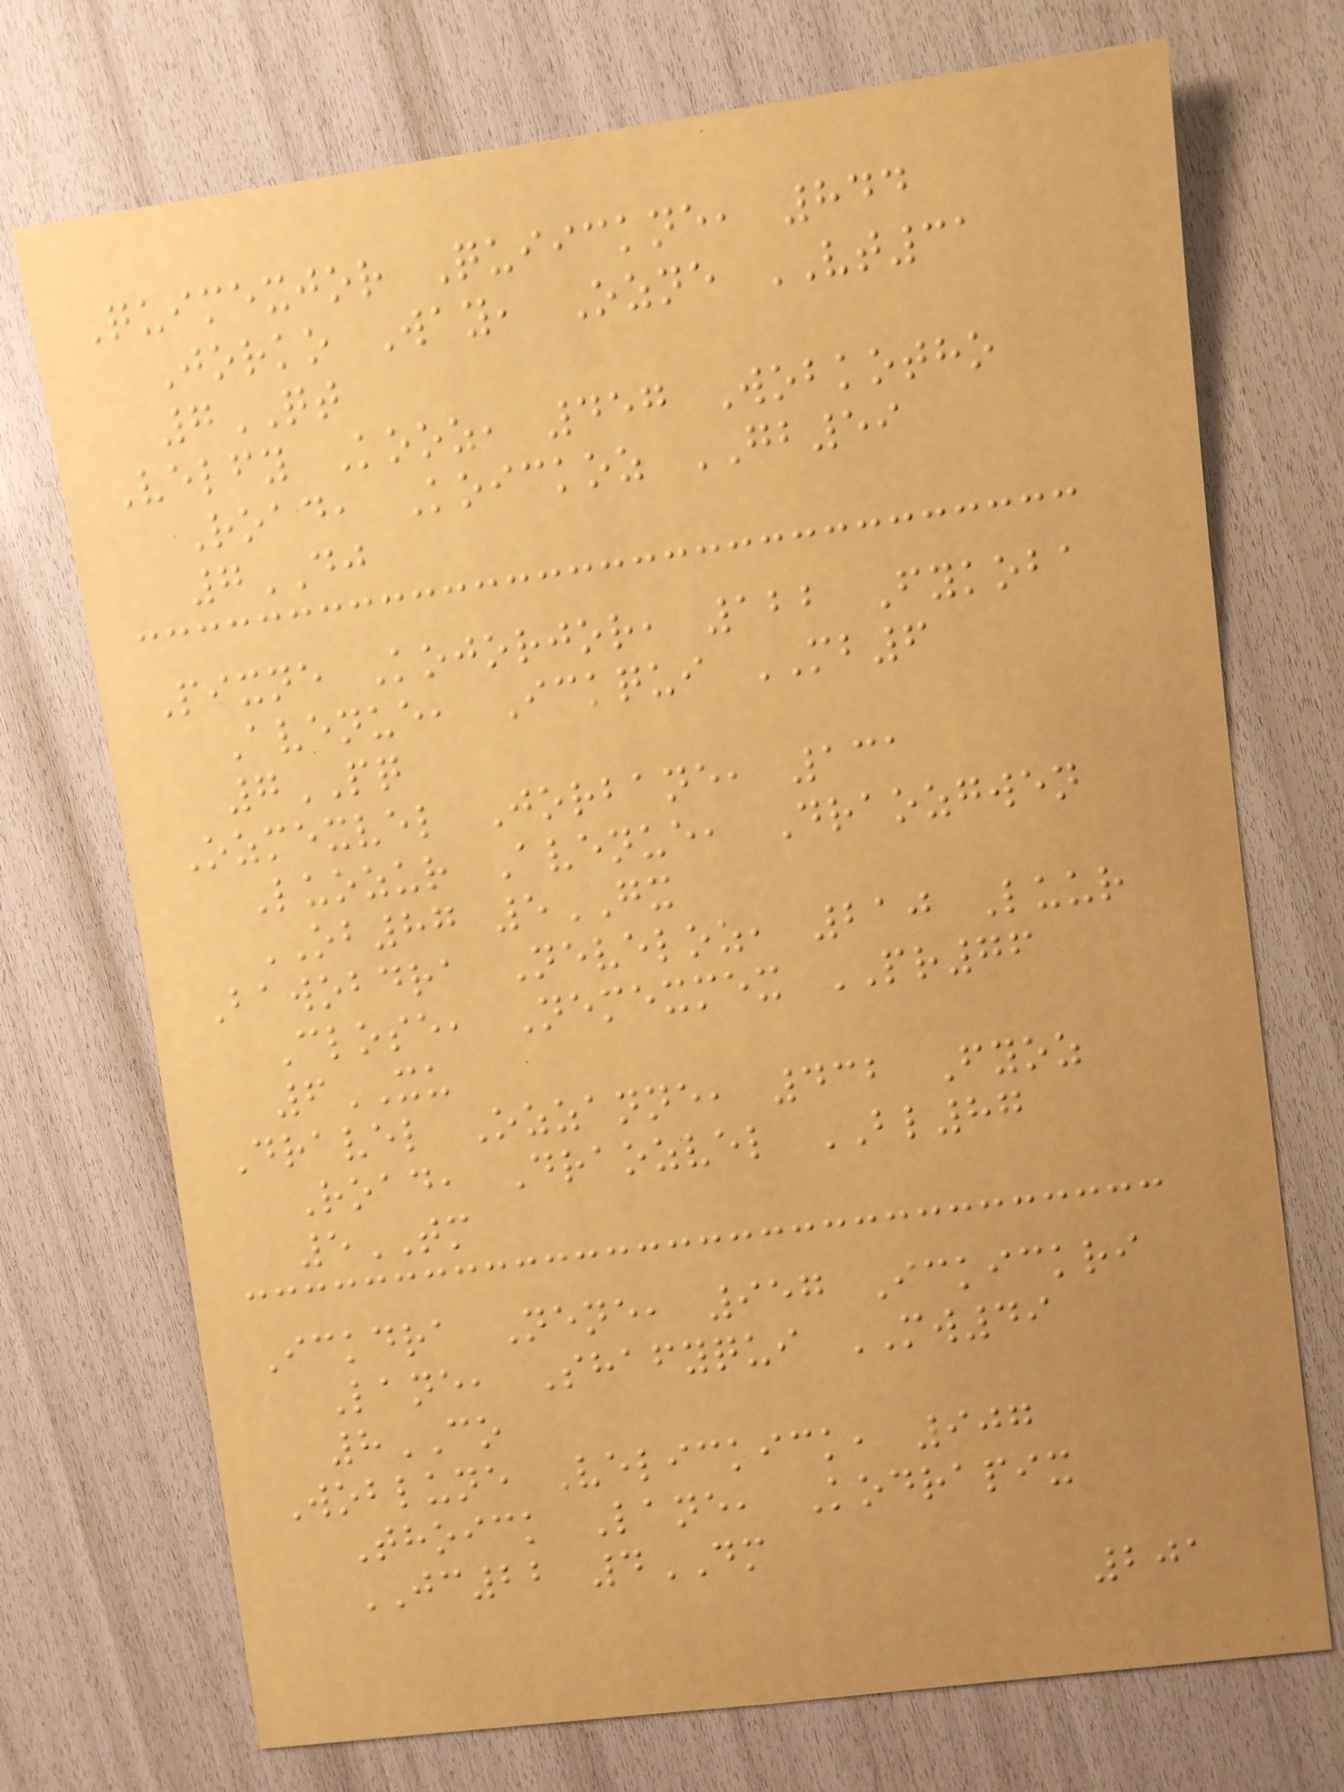Quimexjor Quiickne, 844
Jorko Way, Ozne VT31
7QT
Velfy Kooz, 457 Wobkotho
Road, Koickoz GB59
7DJ
Pixne Kojorjor, 122 Fykoba
Avenue, Ickqui MB6
7PQ
Ozmexvel Jorbane, 131
Luozur Avenue, Draozgwen
OB87 5GX
Bawobdra Neveloz, 210 Luur
Close, Nemexmex PR76
6XU
Dravel Ozzanne, 432 Fyoz
Road, Draozvel BL87
5TM
Ickdra Nene, 957 Ickickri
Lane, Shafyqui MW49
8CO
Woblune Velickick, 907
Thoick Lane, Kodrapix
JC22 4DM
201
